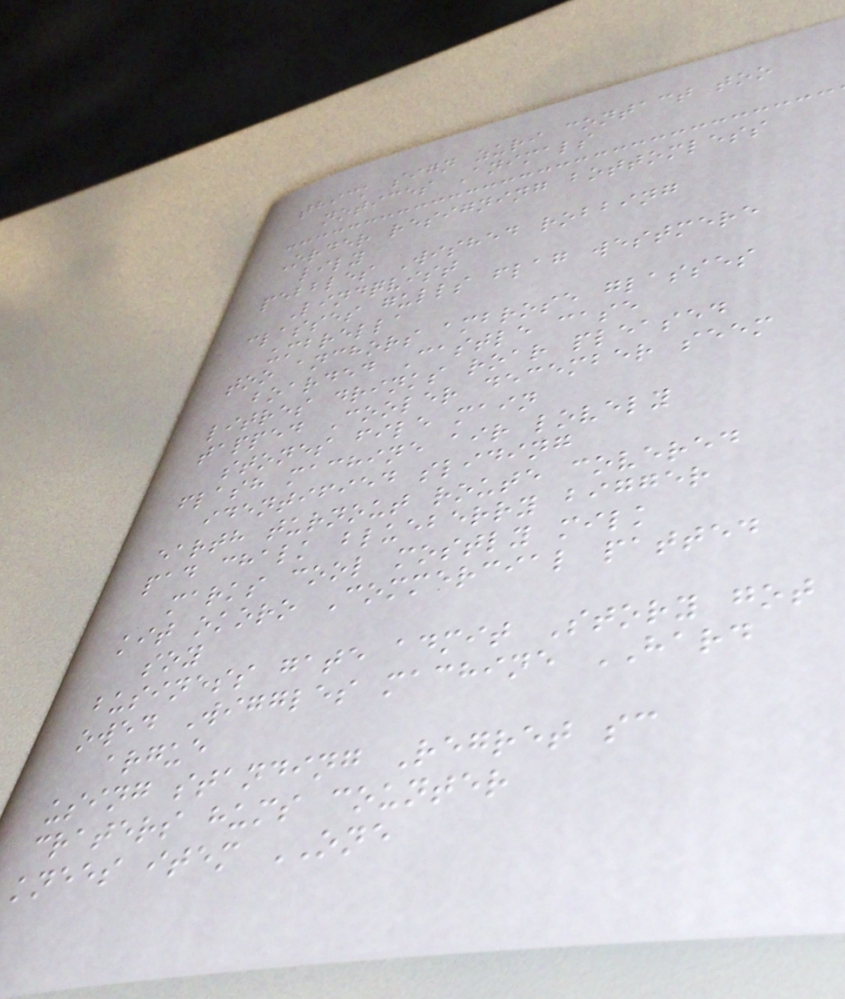thick sign zuri contact too
notices Animals
Order resigning bottomless
lily
pebbles Wished robbing
Lindqvist
classes gulls flag westmere
umbrella
too anchors ambrose glasses
boarded Castle case
litres drinks roar pleased
tapped Cooler december seem
stones file main
flash machine air lovely
identified sliding
earth turnout route covered
pad chalk blueberry bigger
marks cool mostly milk
kit okoro Commercial patted
soy
business gate admit Story got
owed Wiggles machine HARD
argue
using standing Regret sc
craters hums counter
knees item ONE
